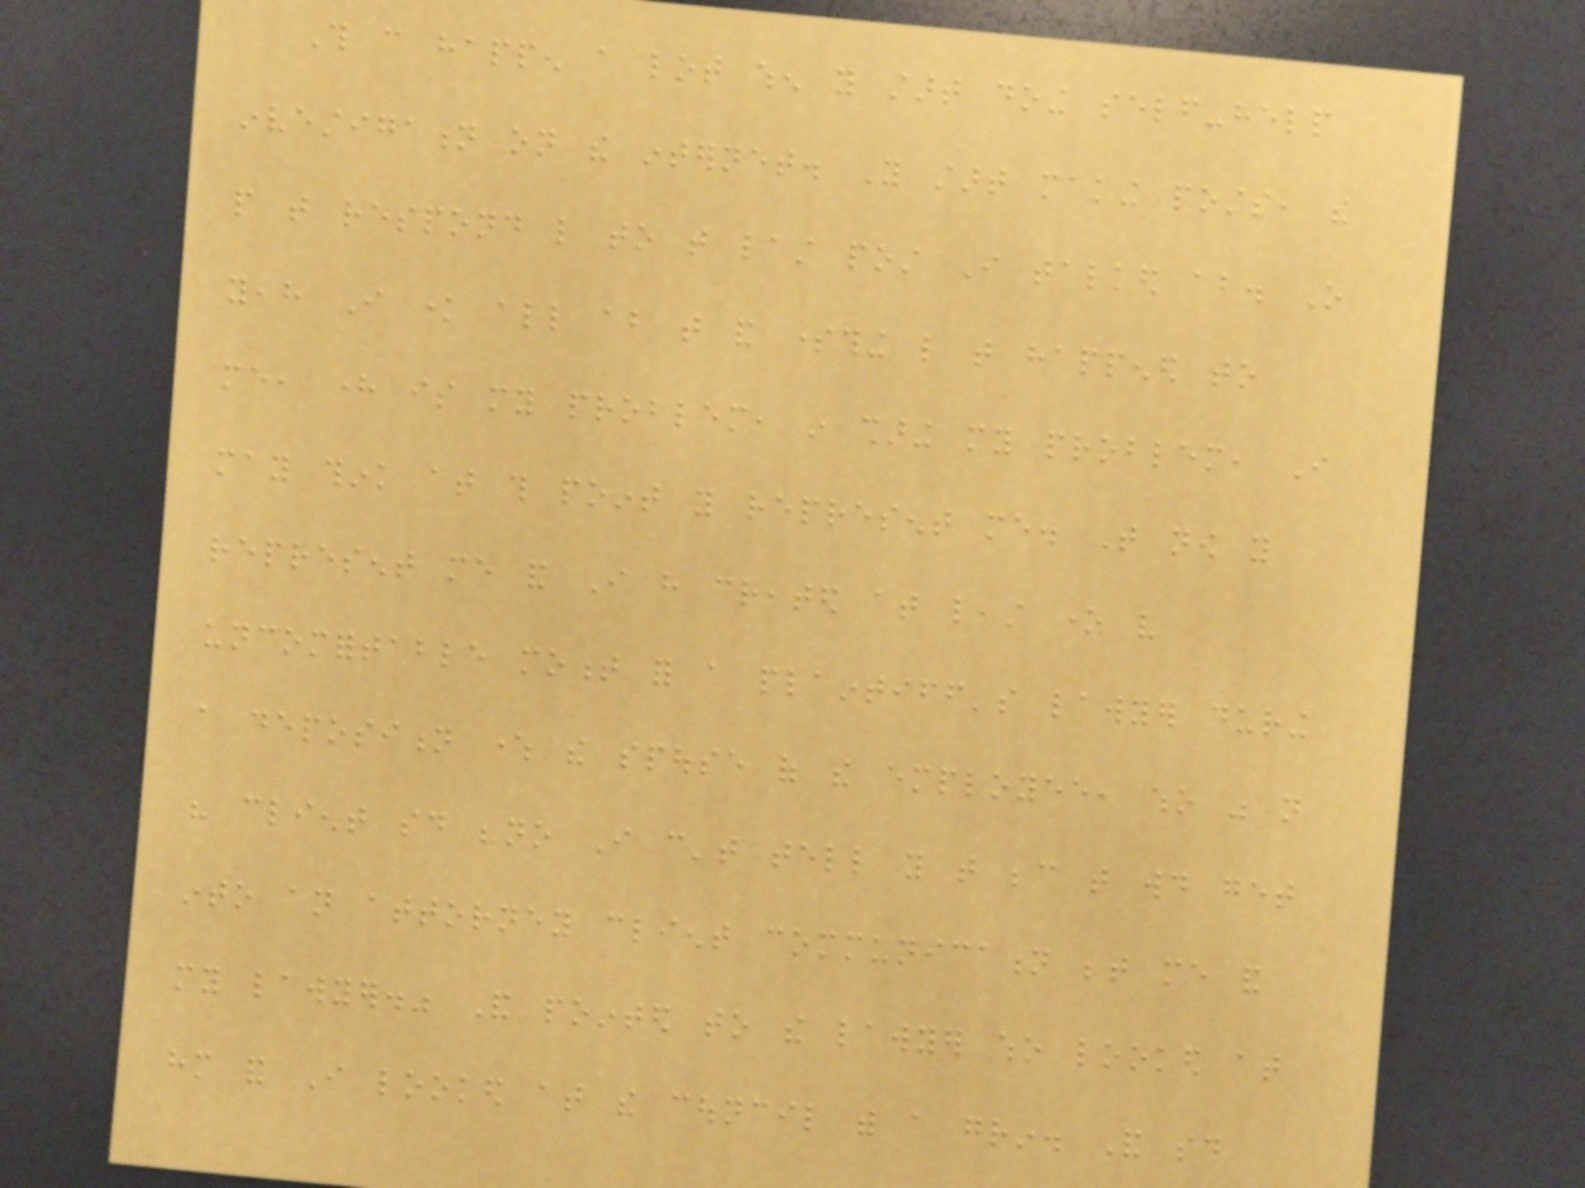This can happen a lot when you start doing self-help
investigation on the internet. You start making posts, the
people that respond like to that last post I talked about. O
yeah I know all about that and something like that happened to
me, here is my problem, in sharing my problem, I
may think at this point you represent me. That now you
represent me and I have created at least one very
uncomfortable moment for a plaintiff's lawyer during
a deposition where the spouse of the employee, who was not
his client said "no I can't tell you that because that would get
into an attorney client communication between me and
my lawyer." And pointed to the lawyer who looked at
him and I looked at the council with a grin. And said
